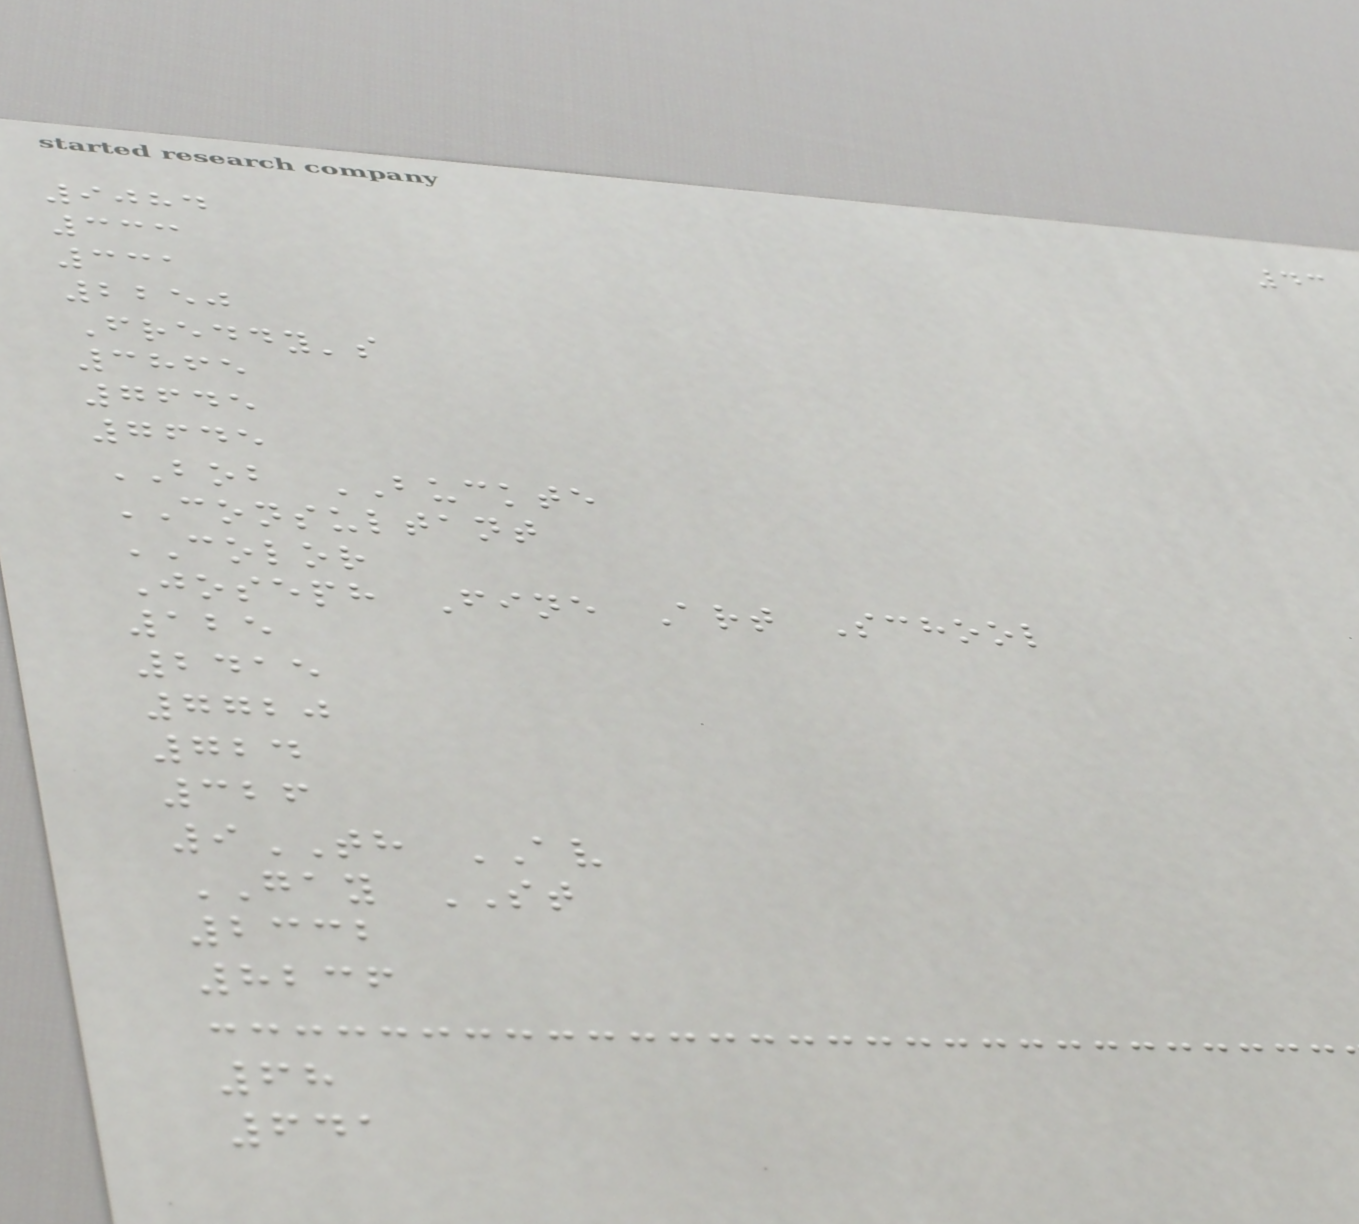43
9084
333
331
2250
Freddy's
3865
7645
7645
BOB BUCKTE
CONSULTANT
COLOR
Joseph Fine Art School
125
2415
7720
724
326
9TH AV
GAY ST
2332
8236
68
641
